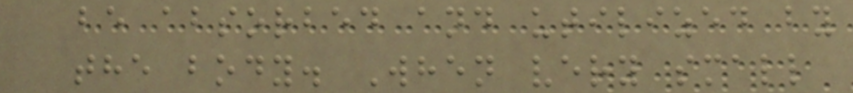be absorbed and utilized by
the body. When very small
